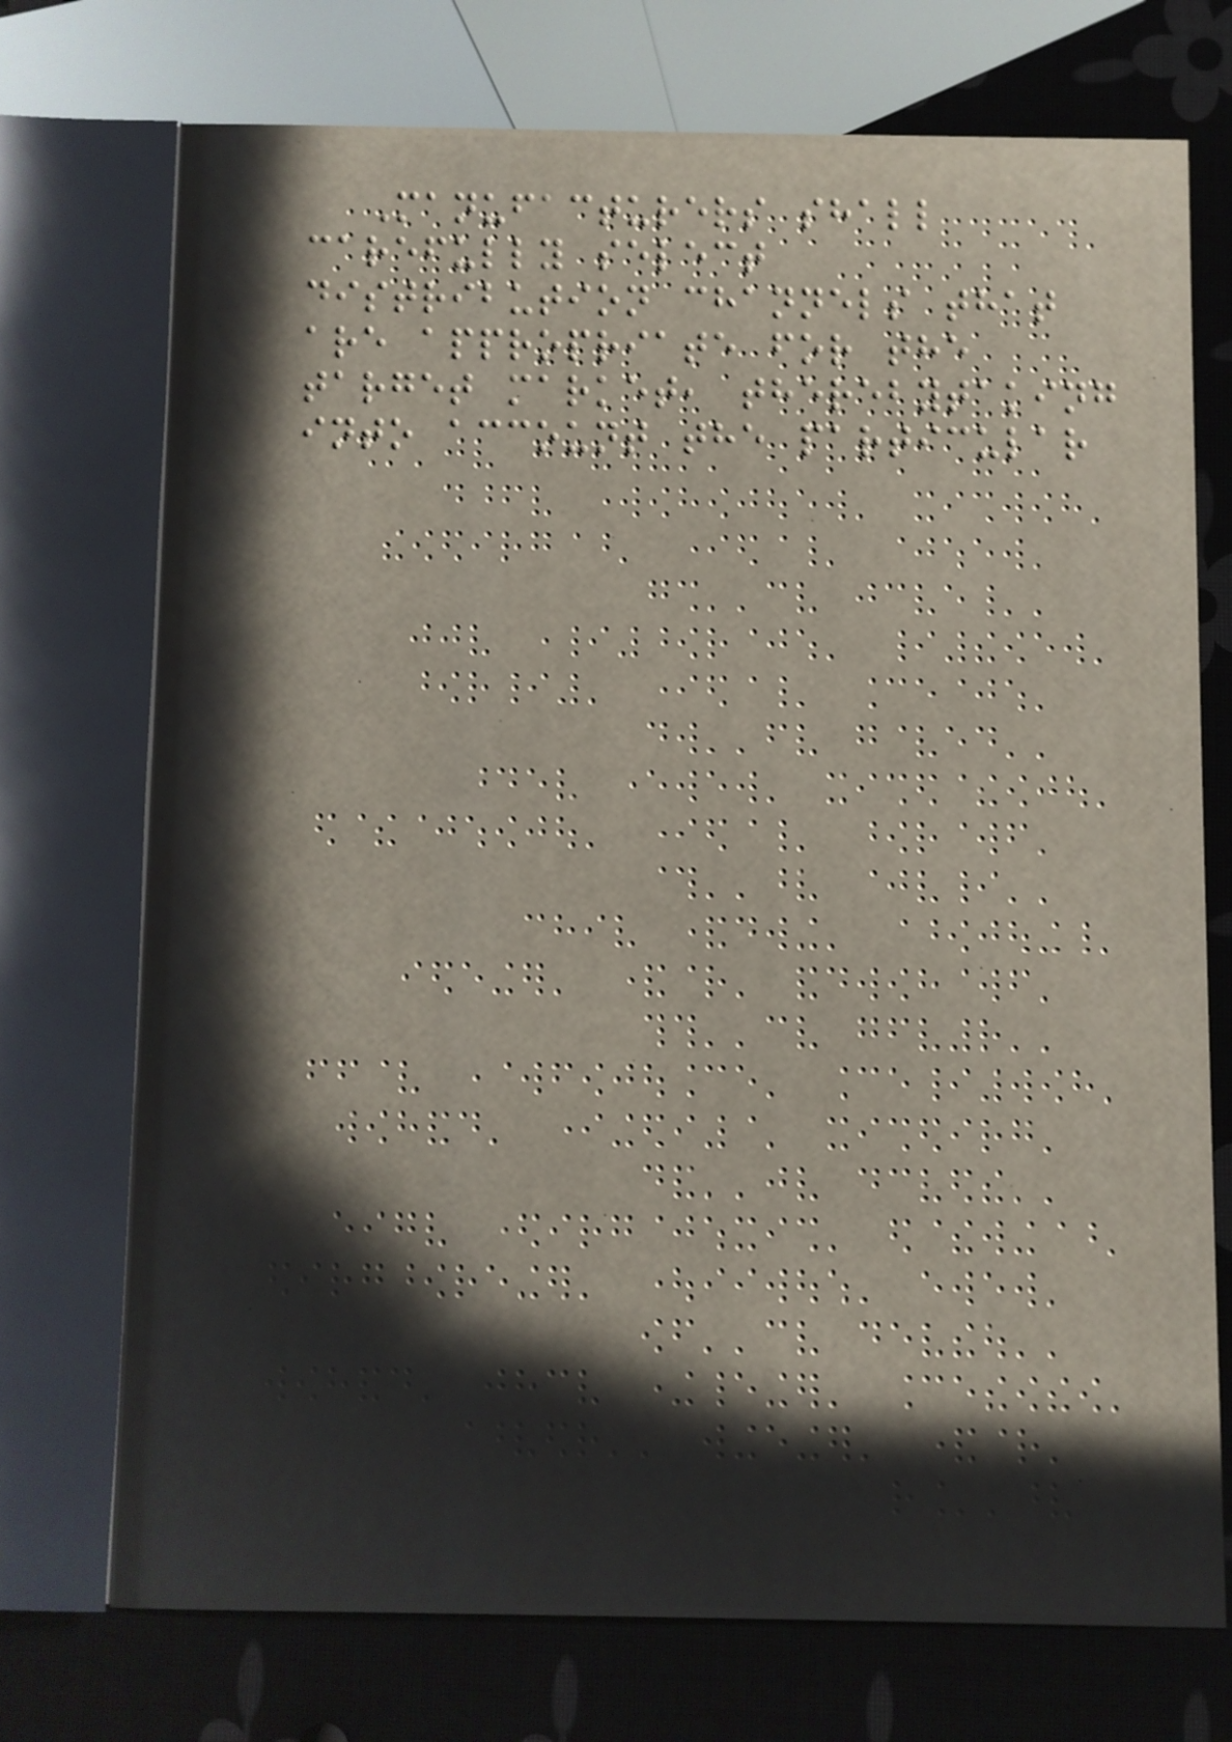Manufacturers shall
carefully select
distribution channels that
are appropriate for the
target market, therebytaking
into account the particular
